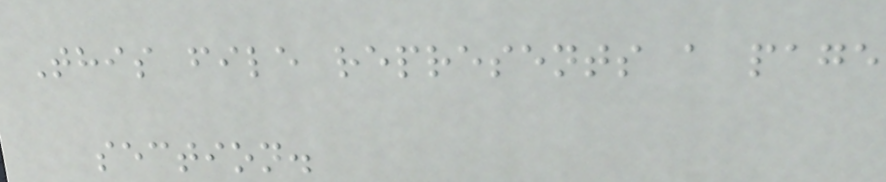This file represents a page
section.
